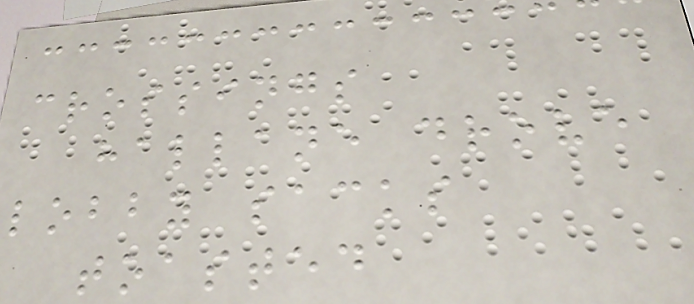crossings
hallane drove
lobby sacks
toasted
